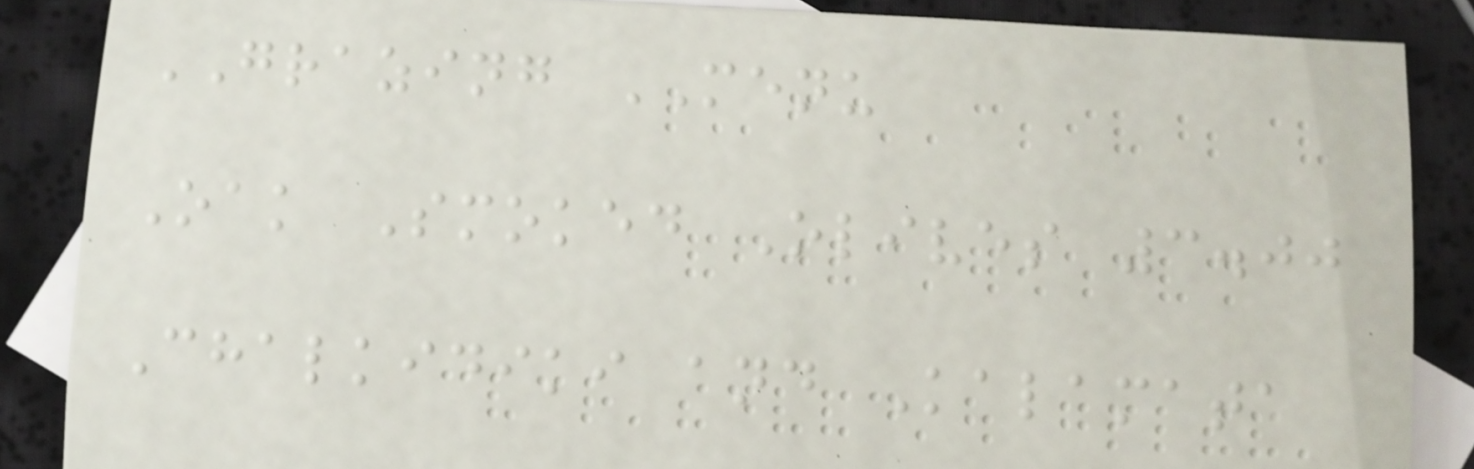GRAZING MENU
Oak Smoked Olives 3.00
Chalkidiki and Kalamata
